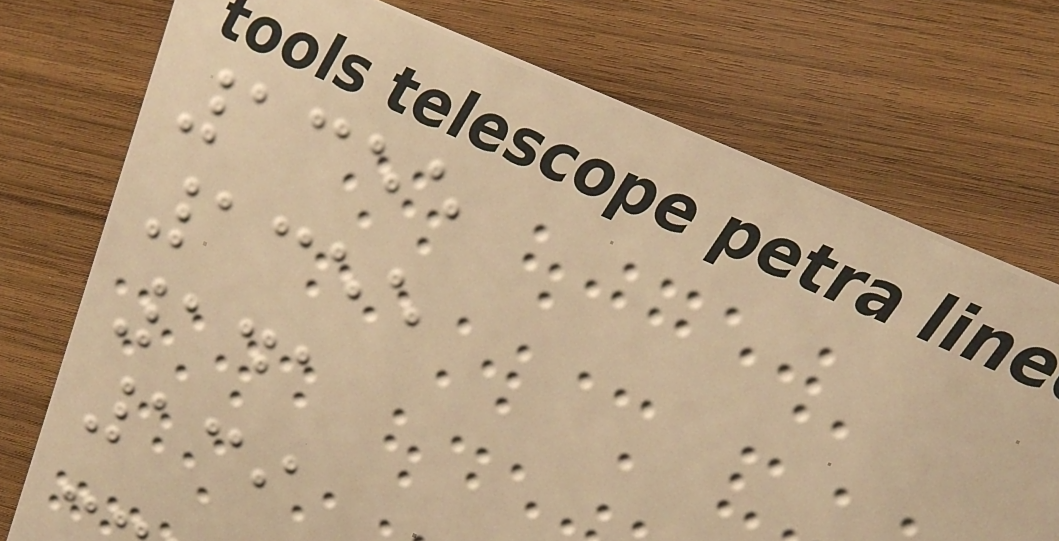1355
1355
141
139
